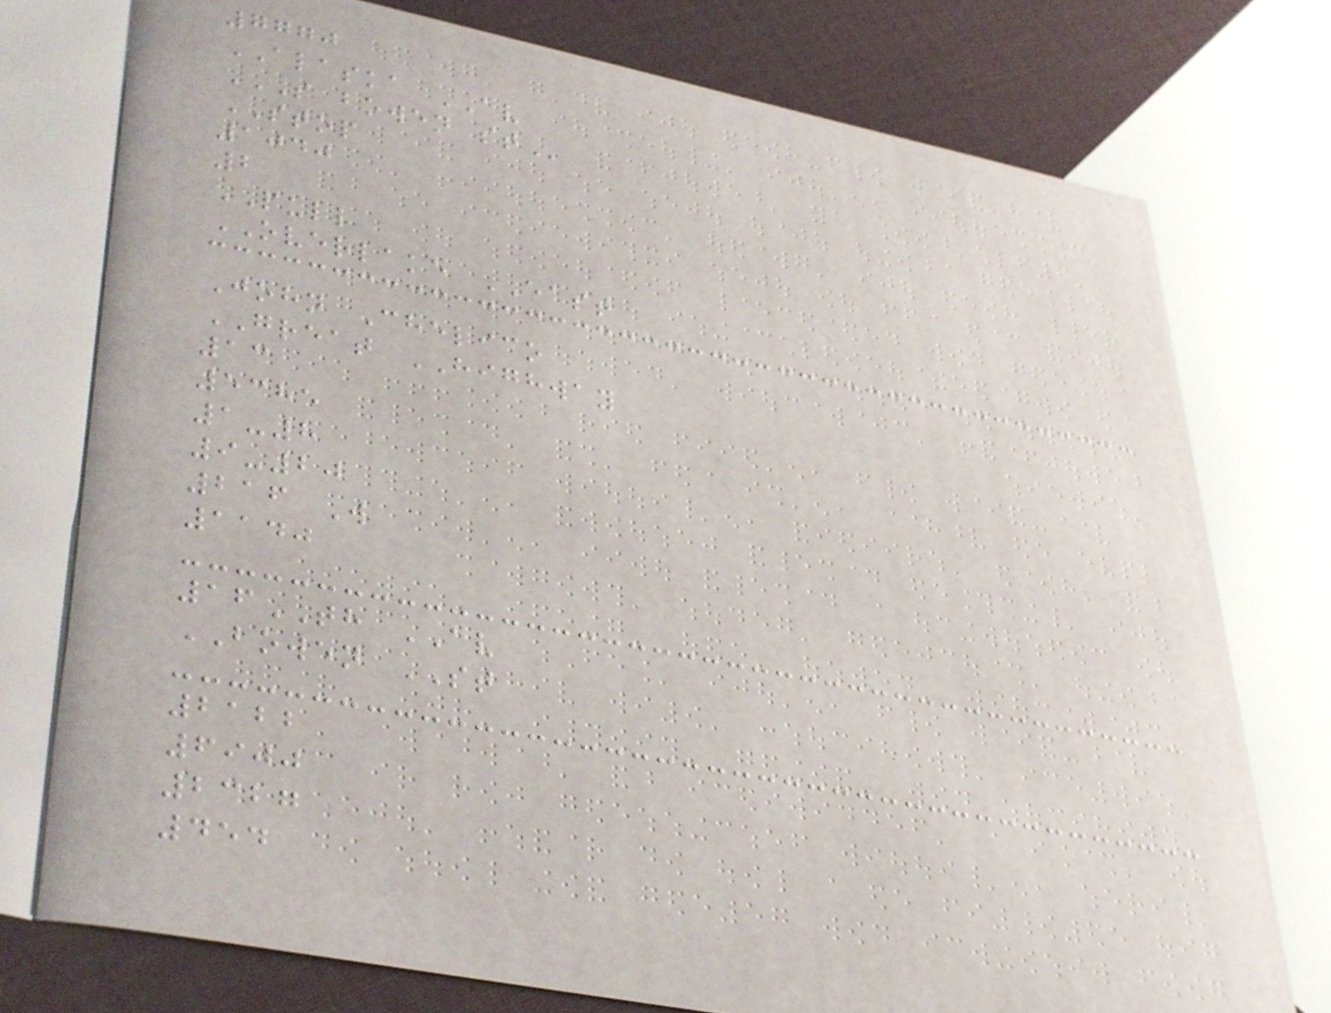7770
ALASKA AV
S BOWEN ST
STOP
1040
2
PULL
OVERLAKE EAST
John Chelico
GREAT HIGHWAY
13
5385
1-8
9-20
216 W
1140
16TH AV
BOWEN ST
2122
6900
2327
454
